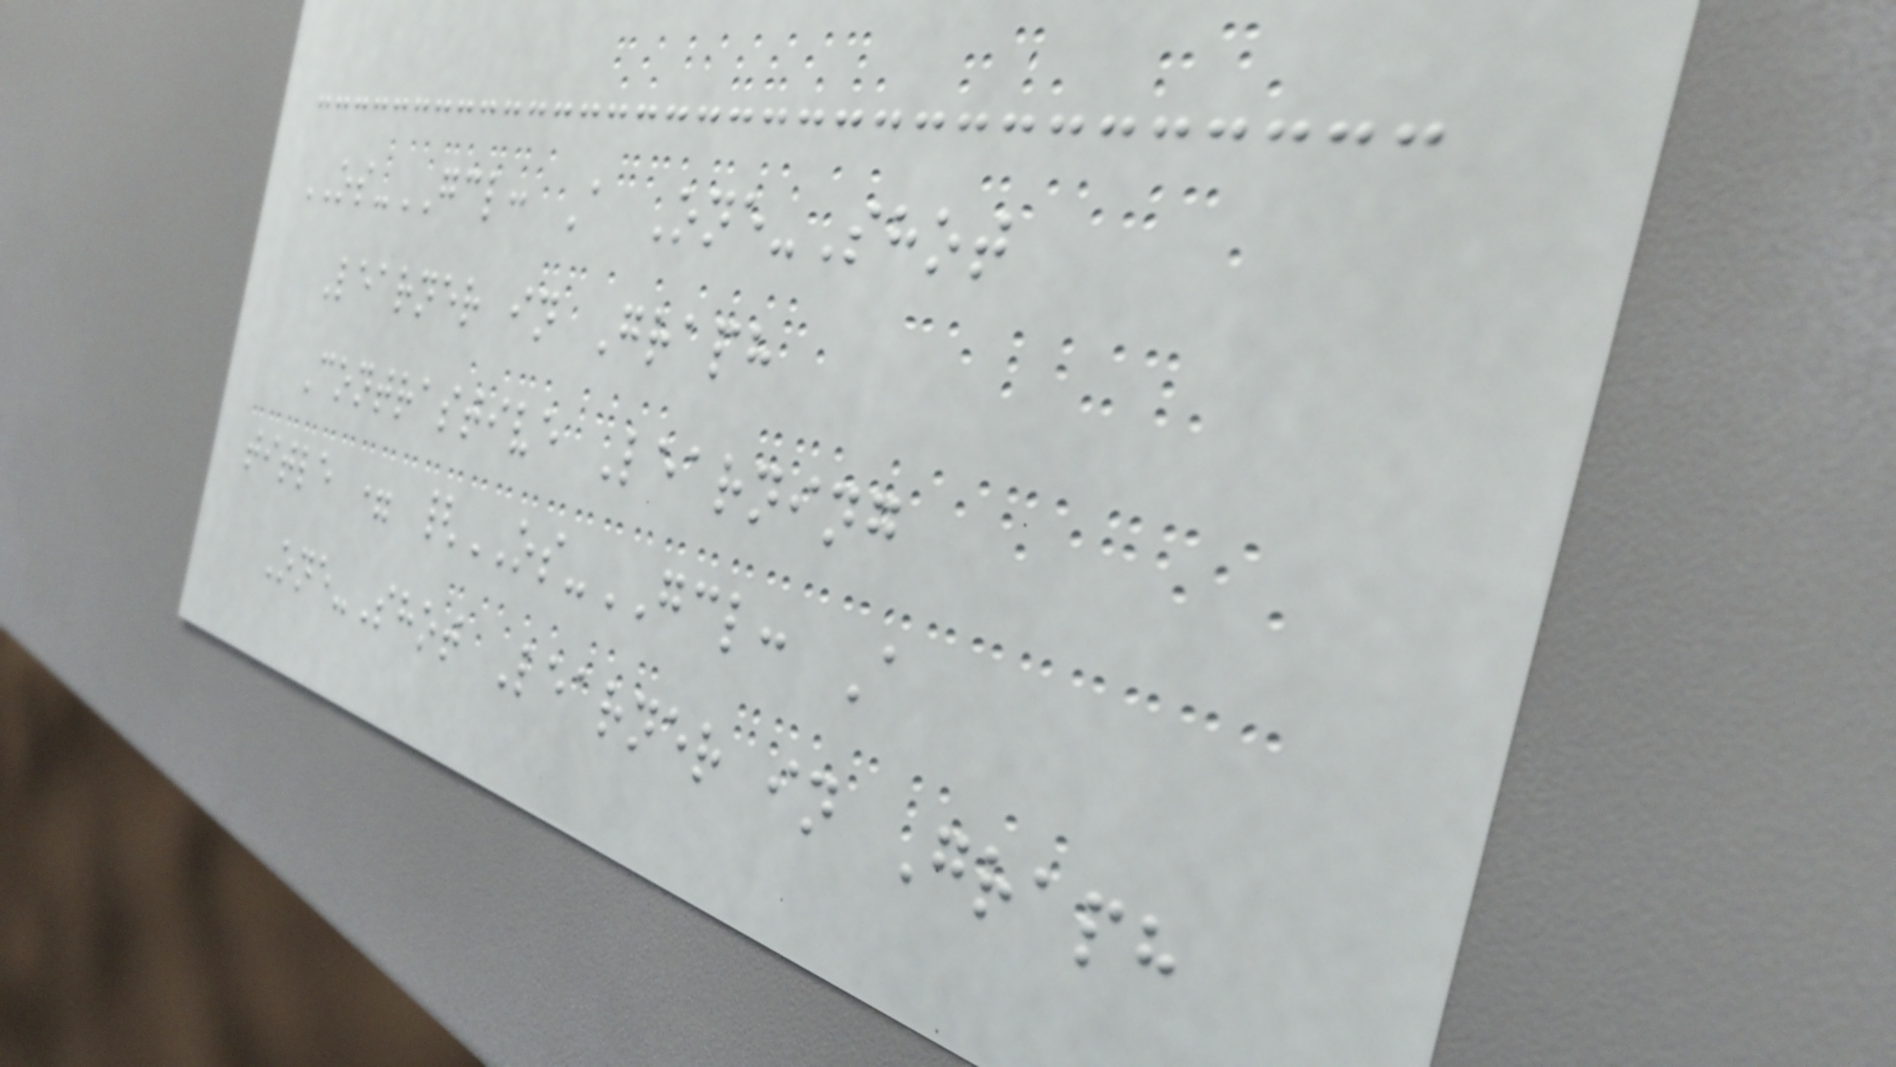OS-GCL: A One-Shot
Learner in Graph
Contrastive Learning
title = {OS-GCL: A
One-Shot Learner in Graph
